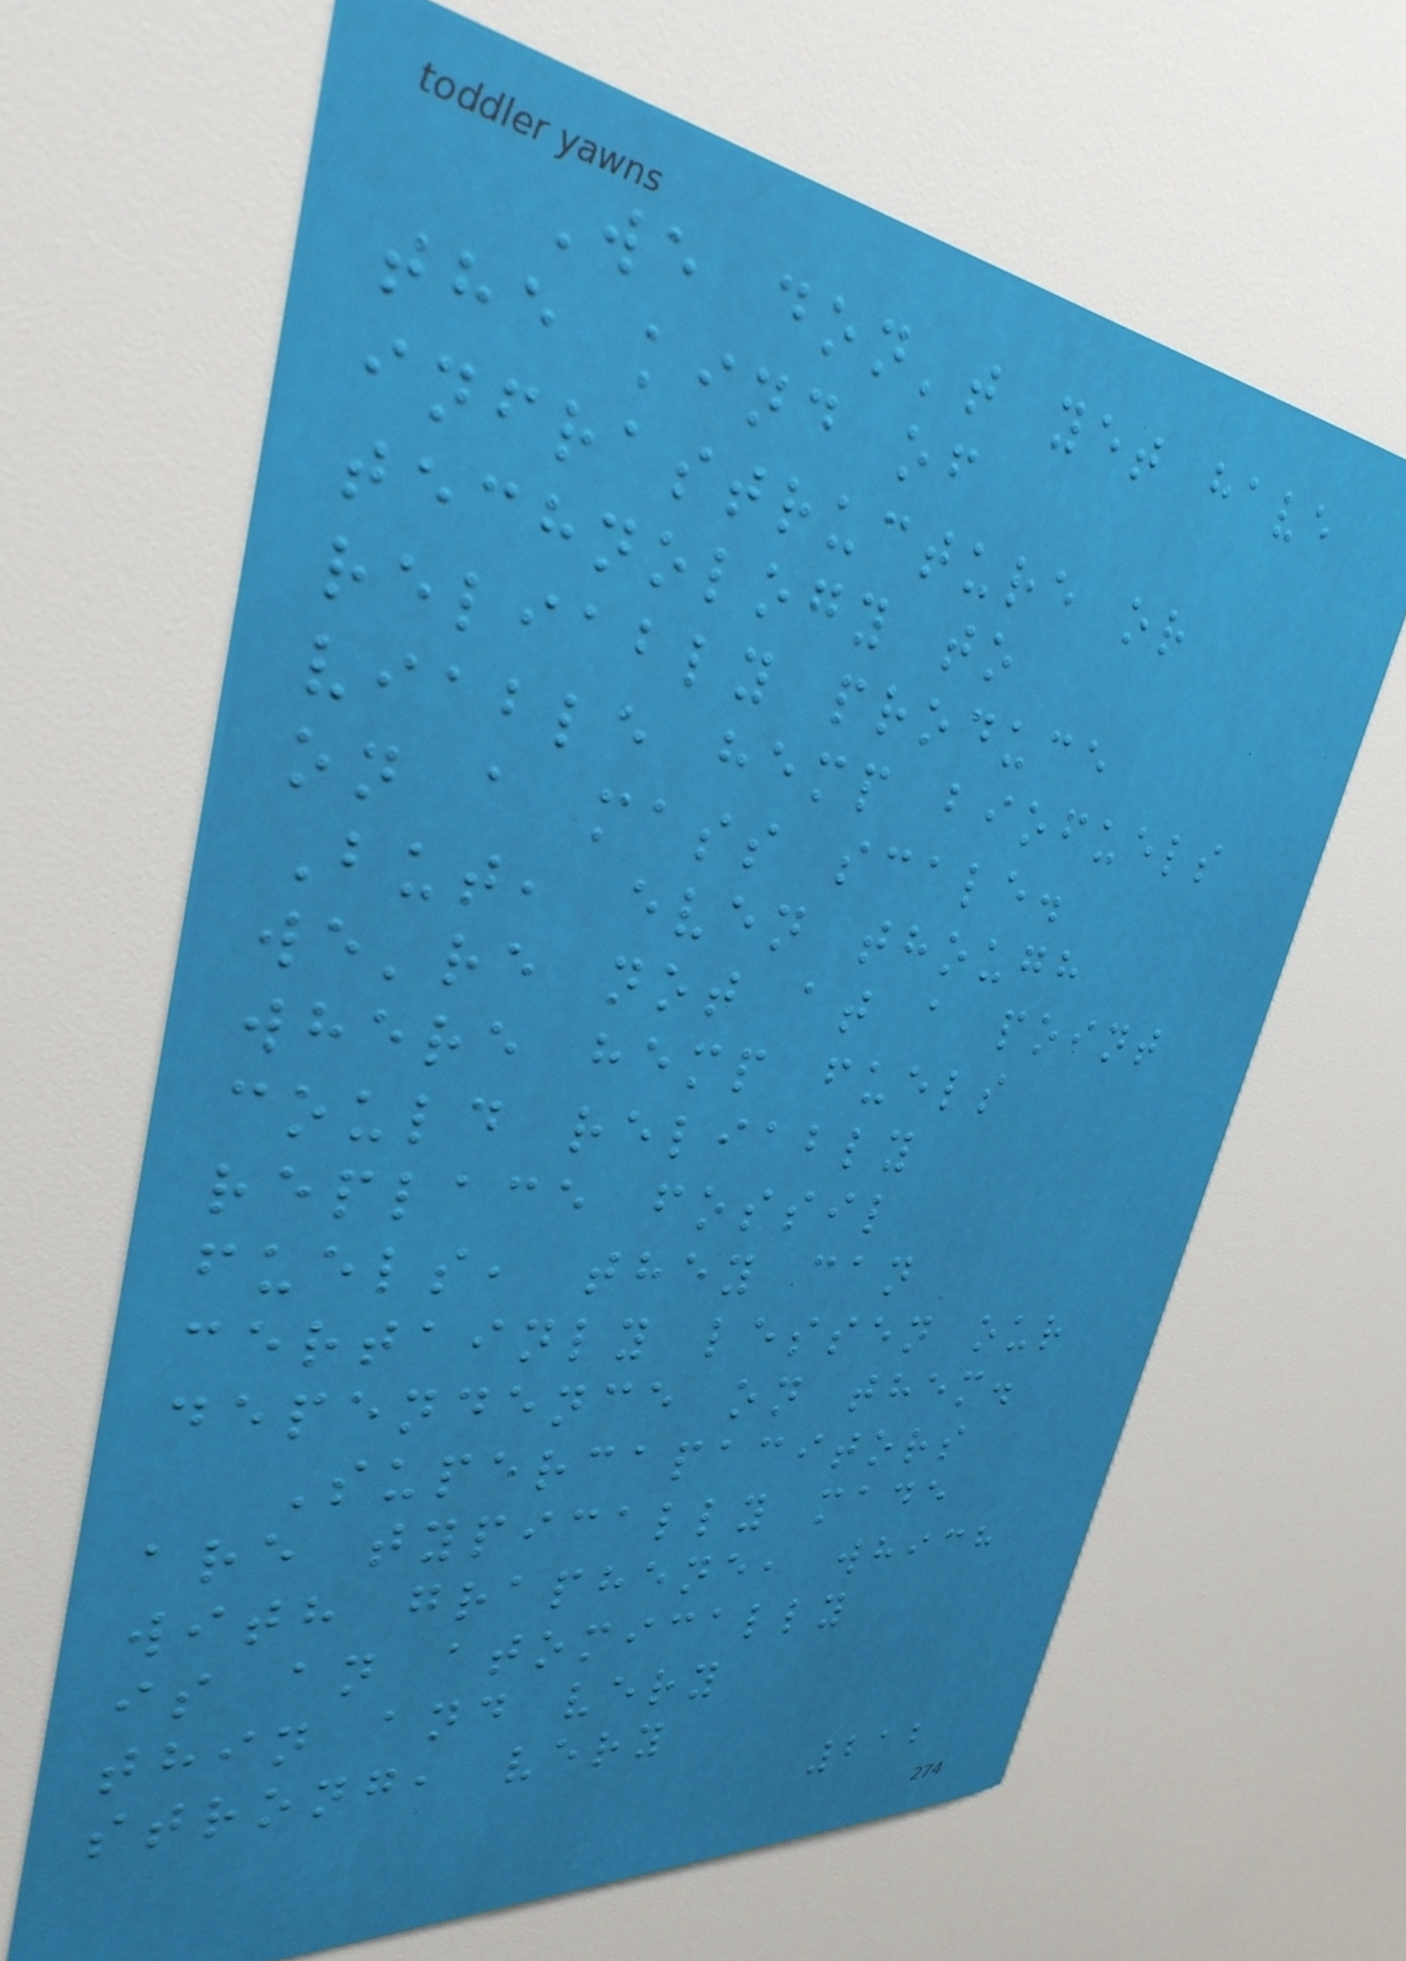We don't yet have
the kind of
infrastructure or
technology to
reliably produce
viable hemp biofuels
on a mass scale.
But, even though
we're not at a point
where hemp fuels
could reliably
replace fossil
fuels, they can
certainly lessen our
dependence on them.
Supercapacitors
are typically made
with graphene, which
is an atomically
thin and very
strong, very
212
